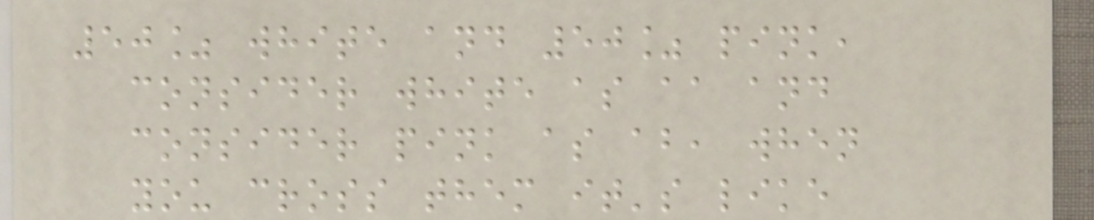50% white and 50% pink,
consider white as aa and
consider pink as ab, when
you cross them it's like
